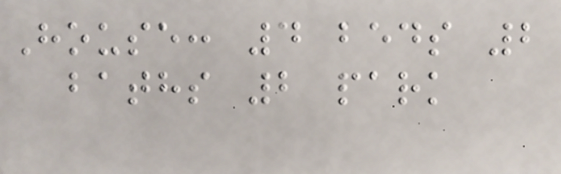House: 4 beds 2
baths 2 park
